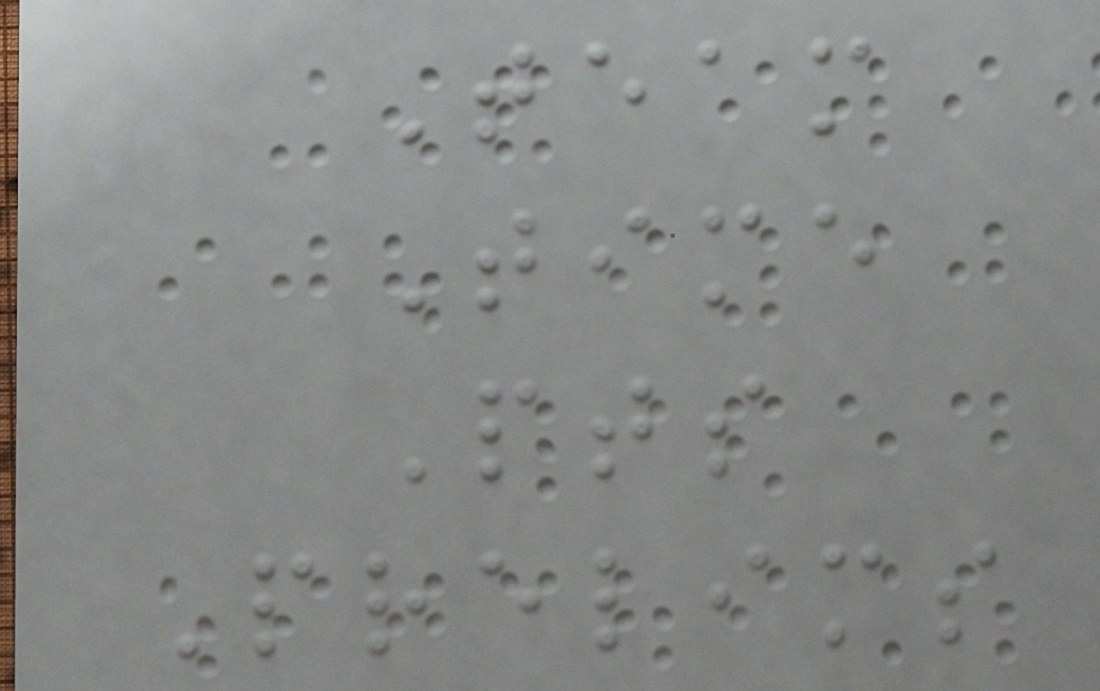Team
Time
Pts
Prelims
